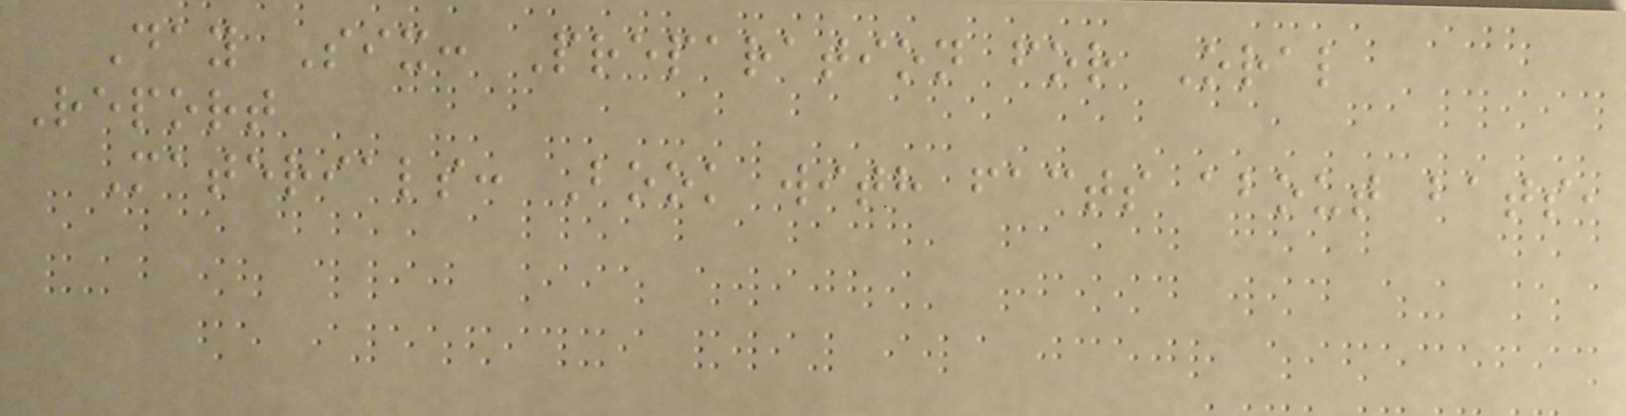Day Six: Preparation for Oral
Report
Materials: Book with facts about bats,
